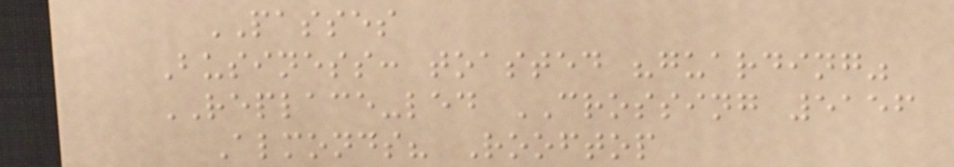PASSES
Business: toasted "guarding"
REPLACE-led CROSSING 5156
Almonds? Rooftop
